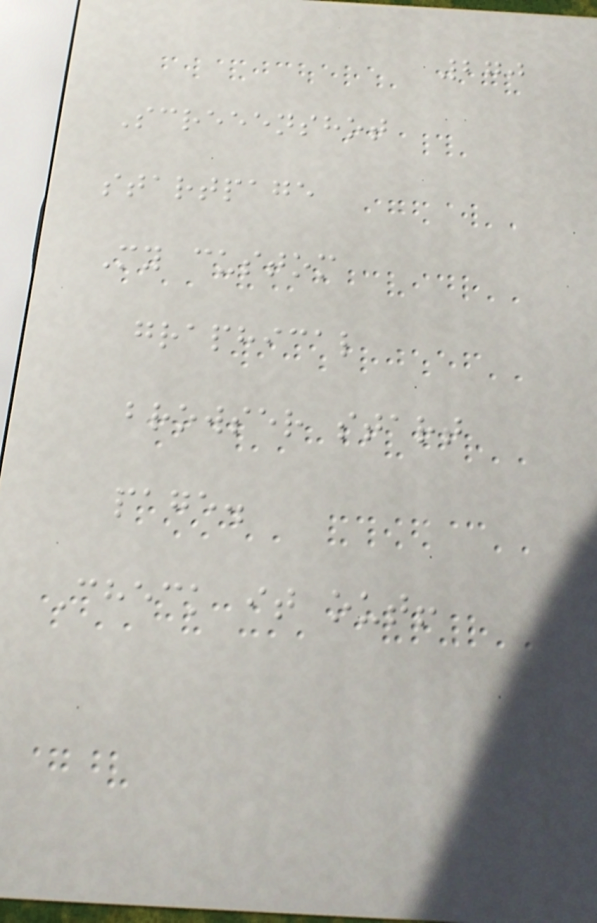270
Screeenshot
startpage
My custom
graphical
browser start
page.
Check it out!
